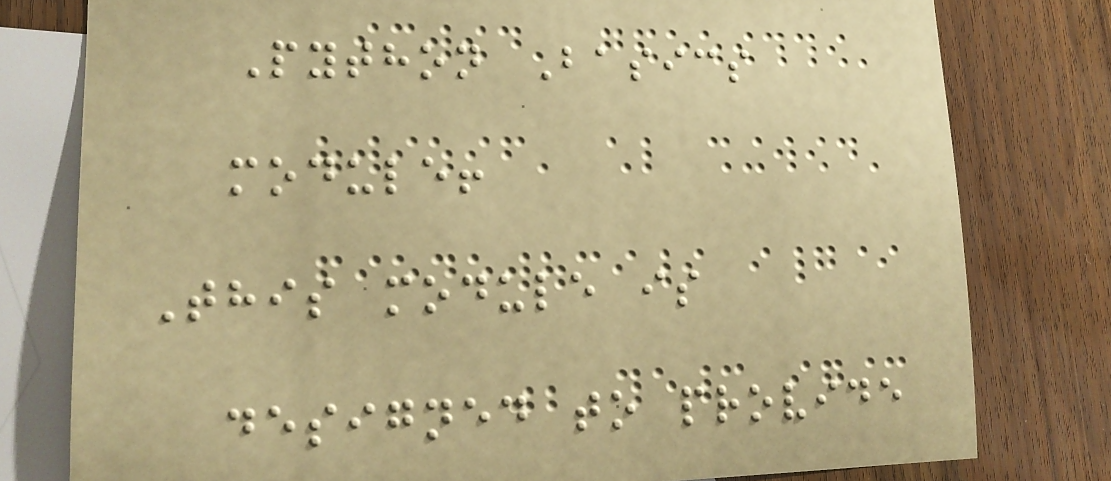Python Basics
module!
This module is
designed to provide
